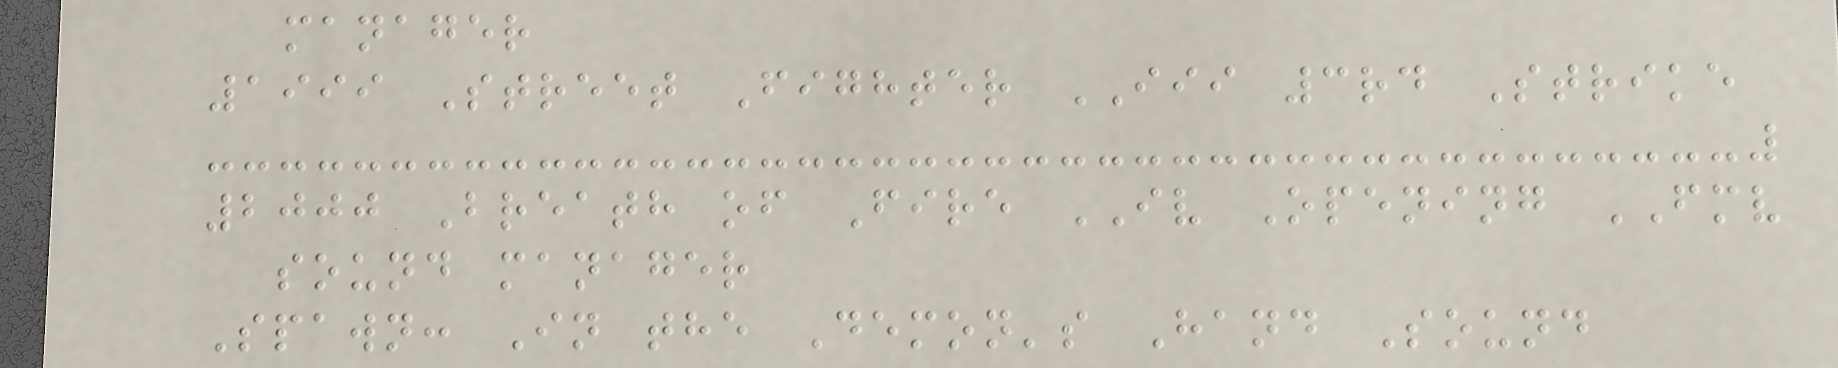manager
1999 Street Fighter III 3rd Strike
2000 Breath of Fire IV Opening FMV
sound manager
Spawn: In the Demon's Hand Sound
